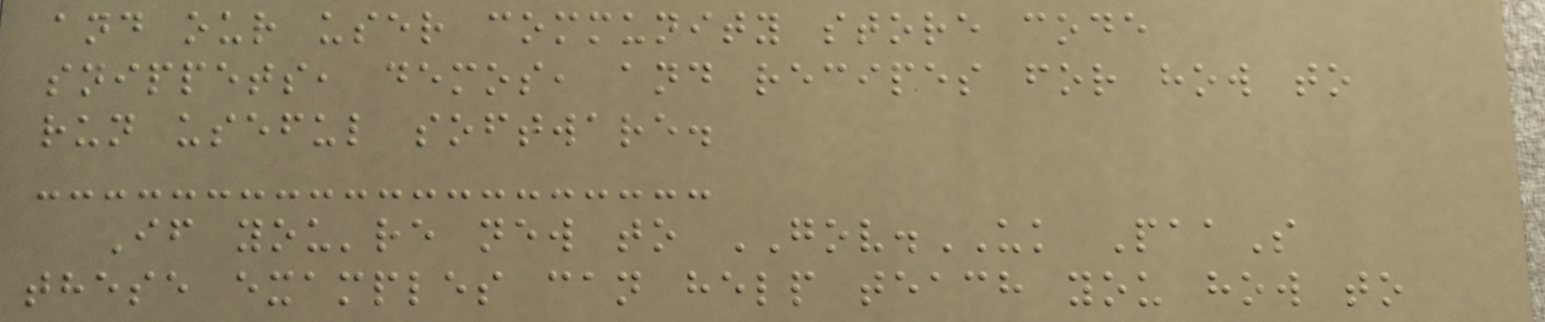and our user community store code
snippets, demos, and recipes for how to
run useful software.
If you're new to GOV.UK PaaS
these examples can help teach you how to
